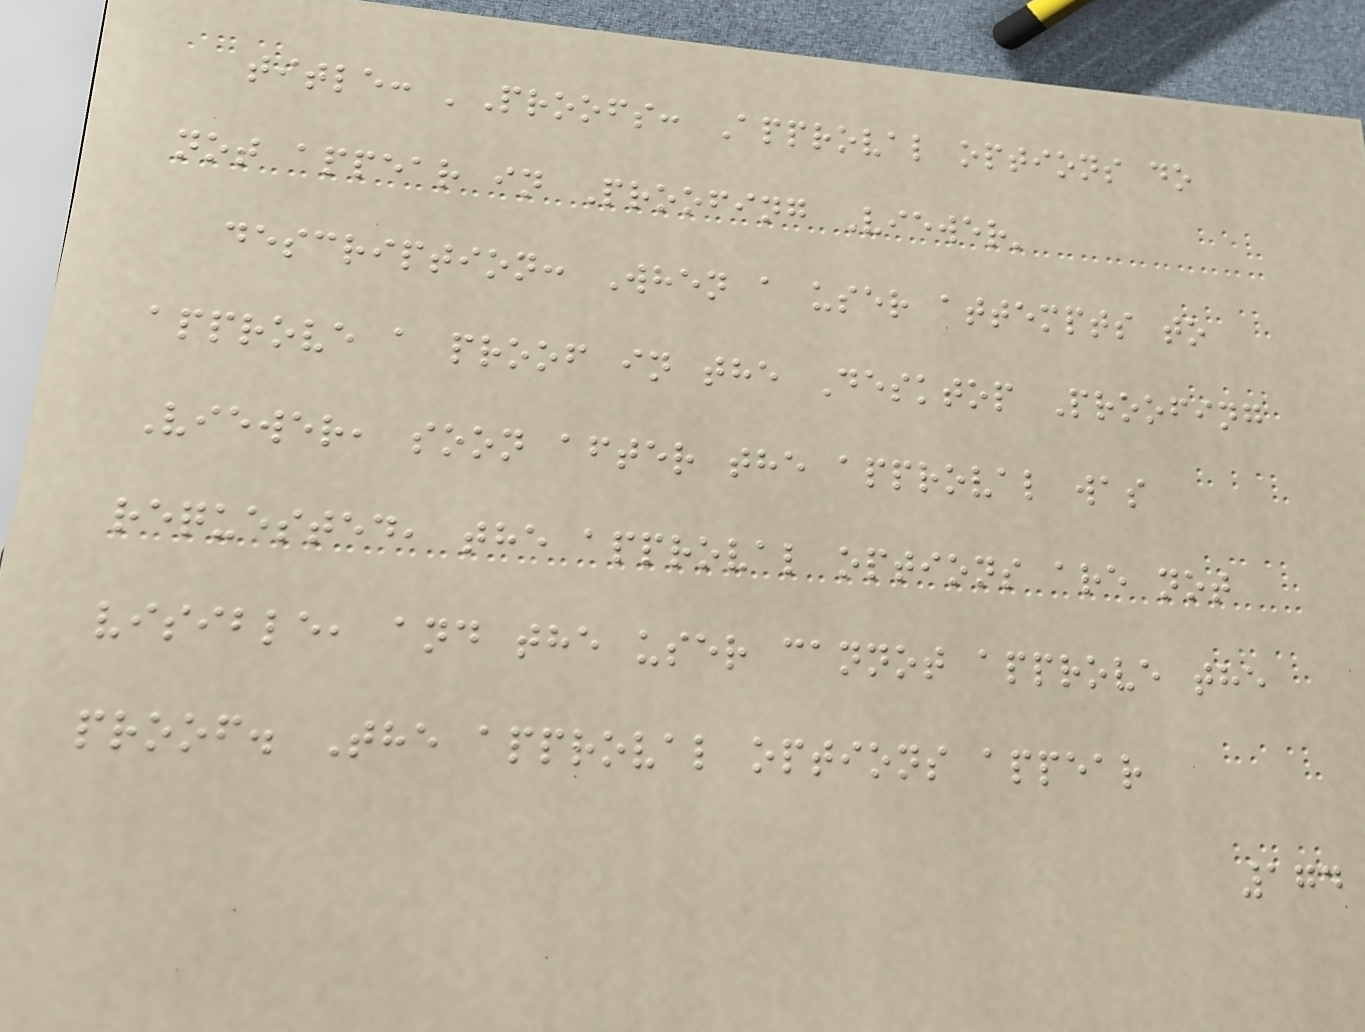title: 'Proofs: Approval options do
not appear in Proofing Viewer'
description: When a user attempts to
approve a proof in the Desktop Proofing
Viewer, soon after the approval was
requested, the approval options are not
visible, and the user cannot approve the
proof. The approval options appear
174
